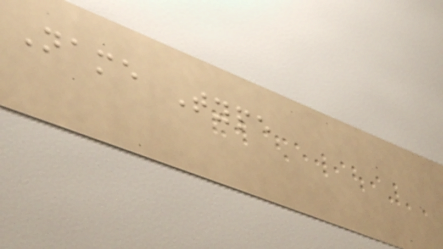Name Type
